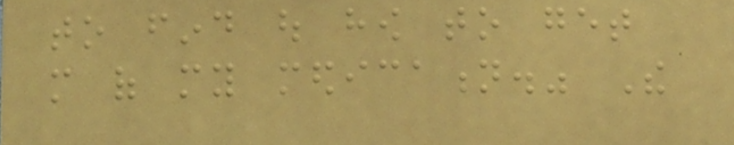to find out how to get
more of my medication." The
